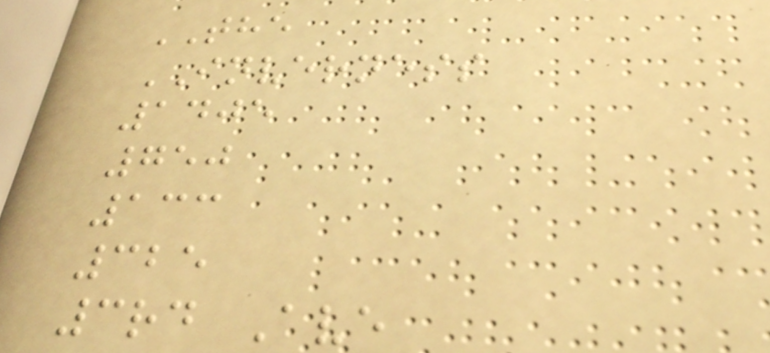THE
INVERNESS
1405
750
133
325
3rd Ave
